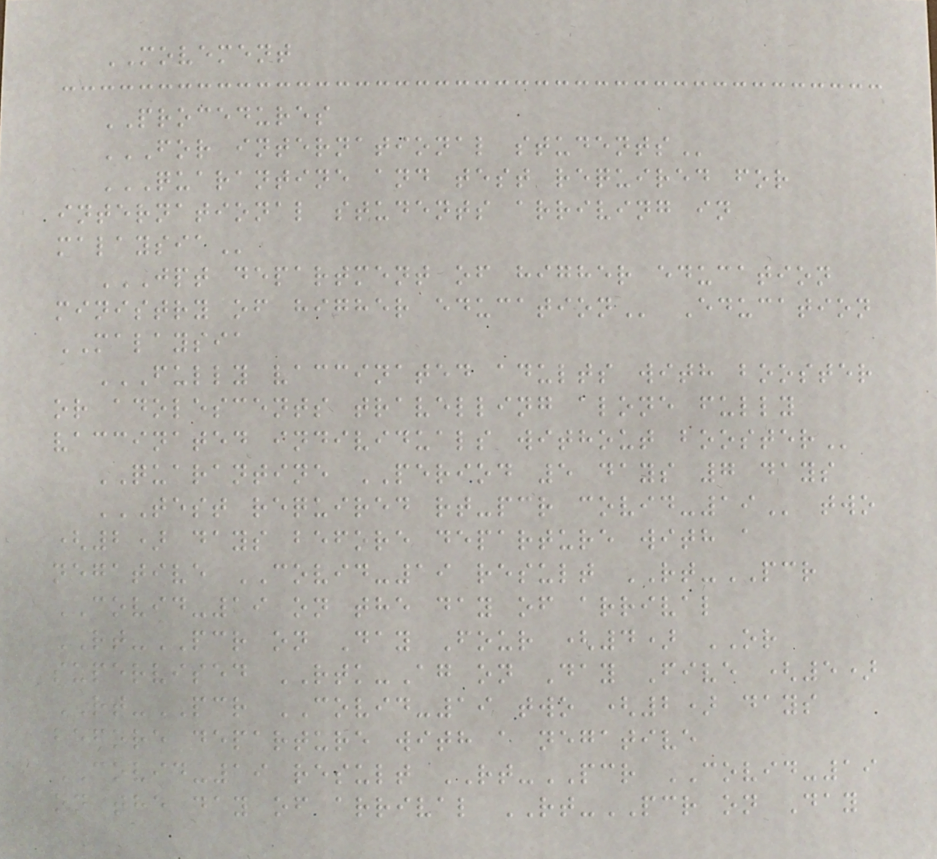MOVEMENT
PROCEDURES
FOR INTERNATIONAL STUDENTS
QUARANTINE AND TEST REQUIRED FOR
INTERNATIONAL STUDENTS ARRIVING IN
MALAYSIA
JPT DEPARTMENT OF HIGHER EDUCATION
MINISTRY OF HIGHER EDUCATION Education
MALAYSIA
FULLY VACCINATED ADULTS WITH BOOSTER
OR ADOLESCENTS TRAVELLING ALONE FULLY
VACCINATED INDIVIDUALS WITHOUT BOOSTER
QUARANTINE PERIOD 5 days 7 days
TEST REQUIRED RT-PCR COVID-19 two
(2) days before departure with a
negative COVID-19 result RT-PCR
COVID-19 on the day of arrival
RT-PCR on Day Four (4) OR
supervised RTK-Ag on Day Five (5)
RT-PCR COVID-19 two (2) days
before departure with a negative
COVID-19 result RT-PCR COVID-19
on the day of arrival RT-PCR on Day
